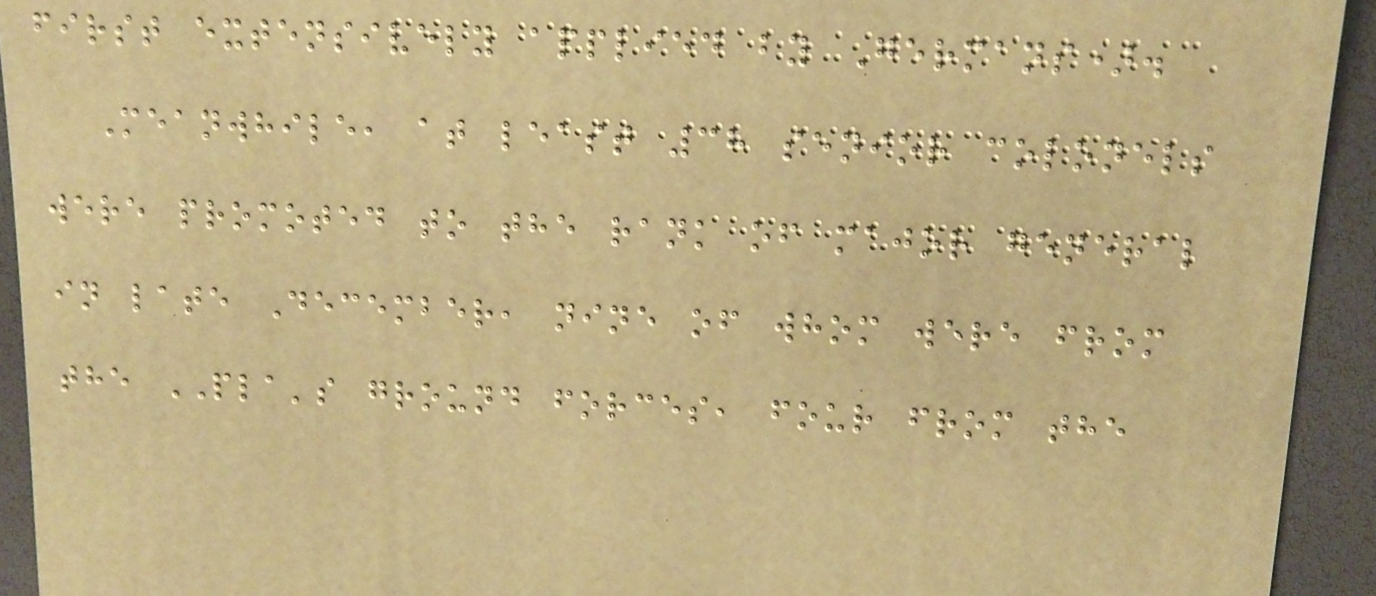first extensively applied by Germans).
Meanwhile, at least 38 senior colonels
were promoted to the rank of major general
in late December, nine of whom were from
the PLA's ground forces, four from the
